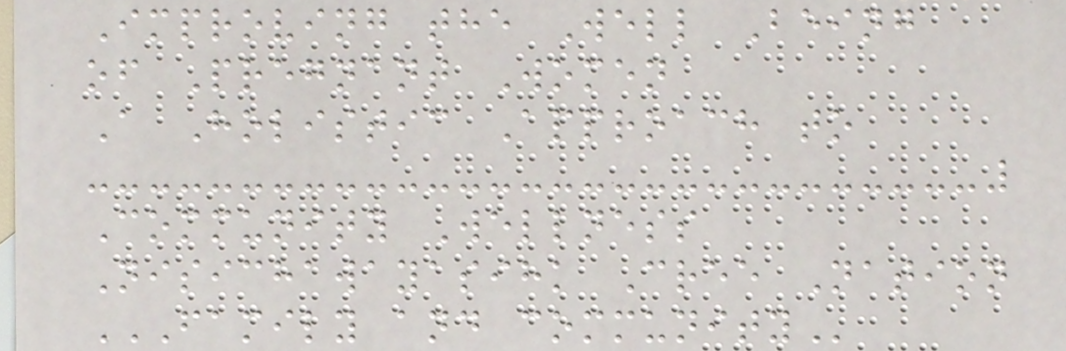Improving the Well Being
of Pregnant Women
A Holistic Approach to
Community Wellness
Nisichawayasihk Cree Nation
FAMILY AND COMMUNITY
